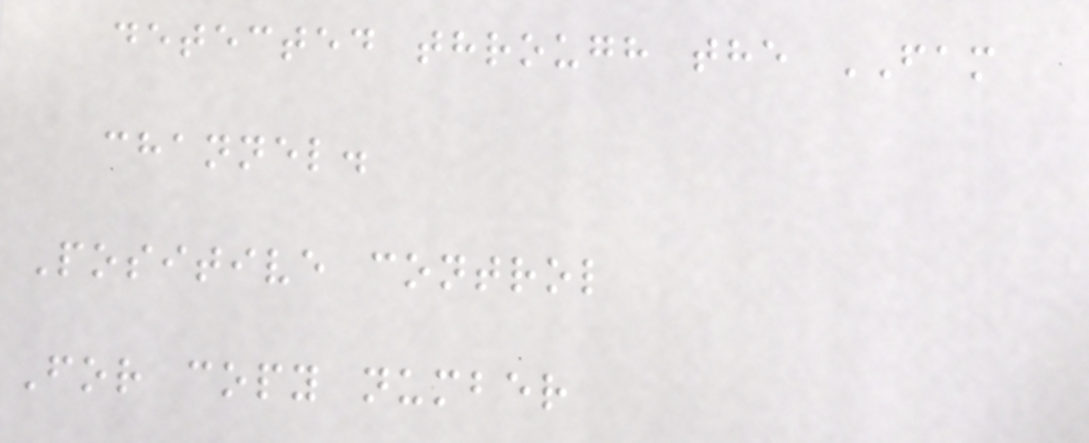detected through the FAM
channel.
Positive control
For copy number
